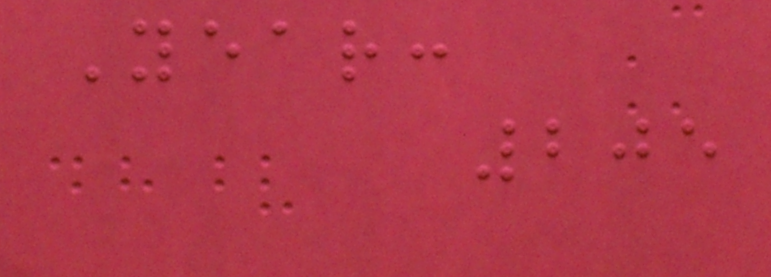Year:
205
